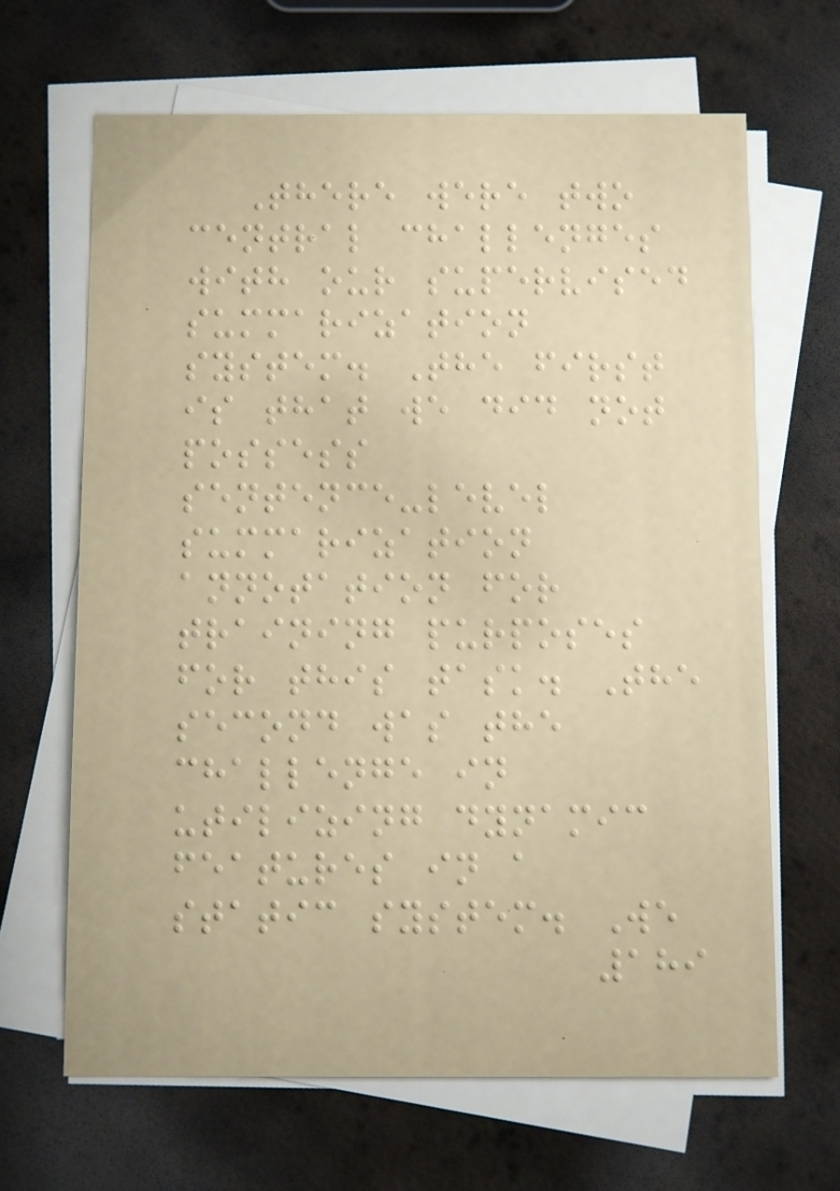There were two
central challenges
with our supervised
summarization
system. The first
is that we did not
possess
sentence-level
summarization
annotation for
training purposes
for this task. The
second was the
challenge in
utilizing dynamic
features in a
static system. We
189
